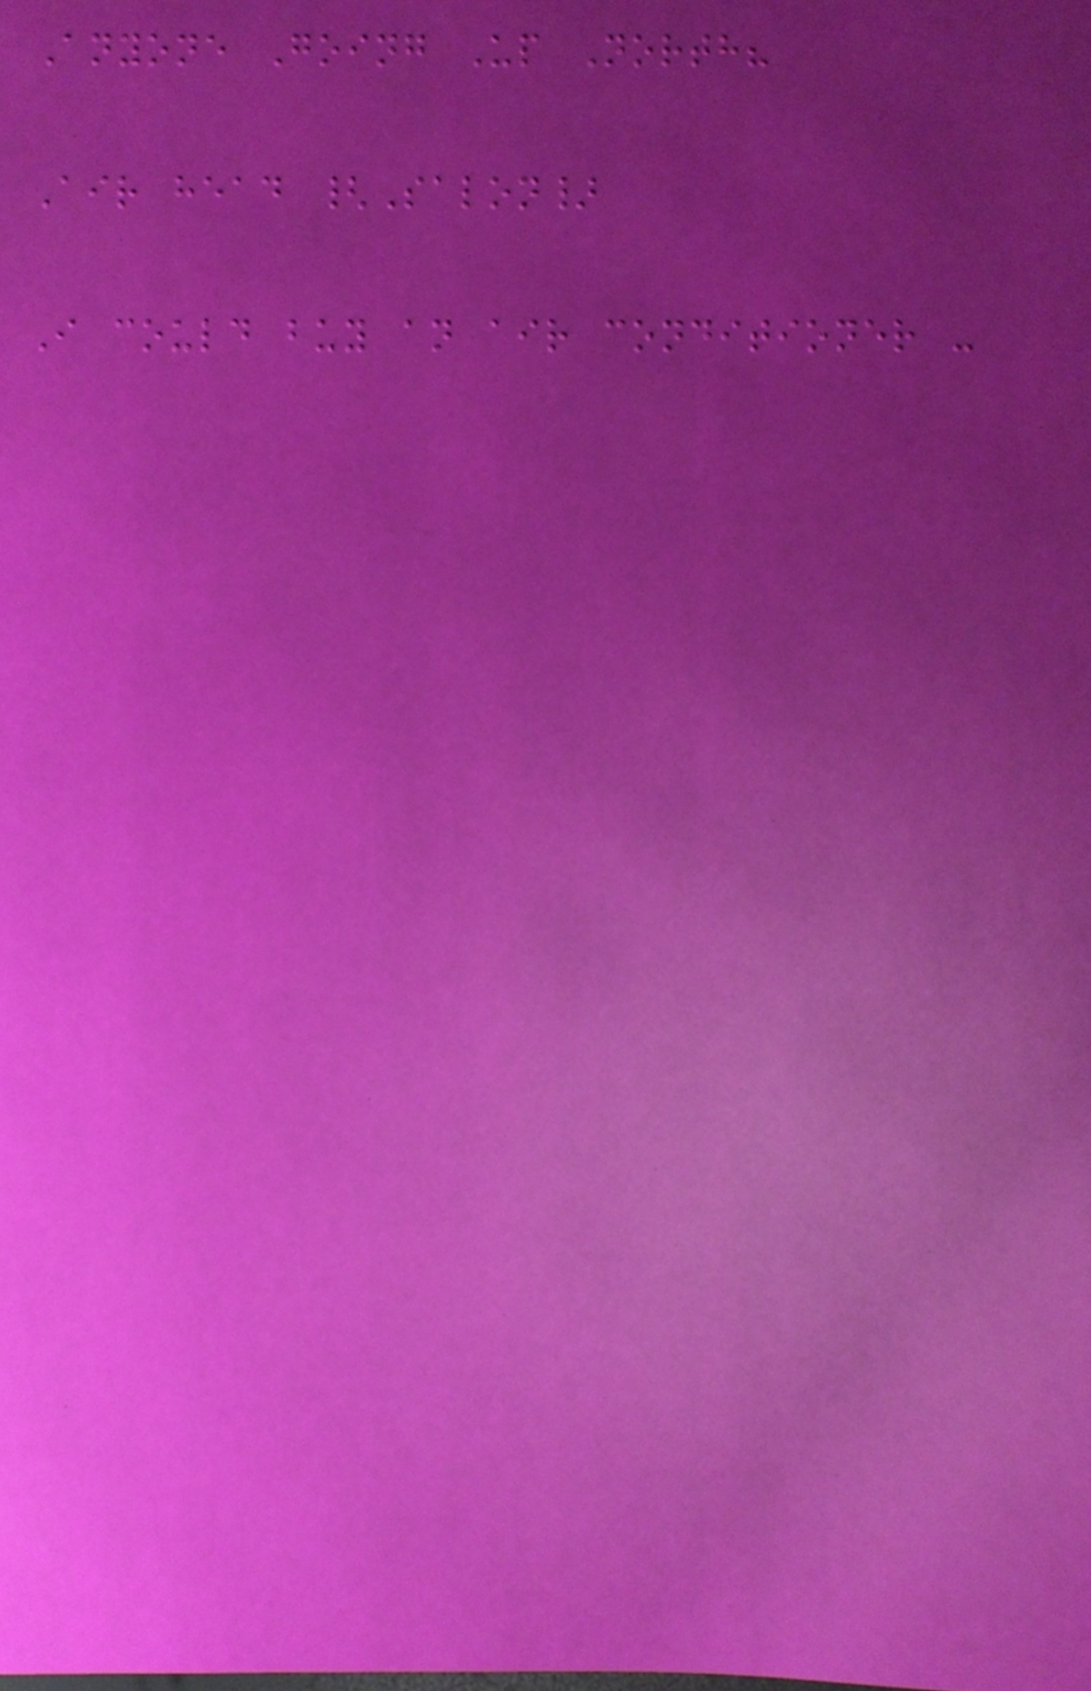Anyone Going Up North?
Air head {Salon}
I could buy an air conditioner -
